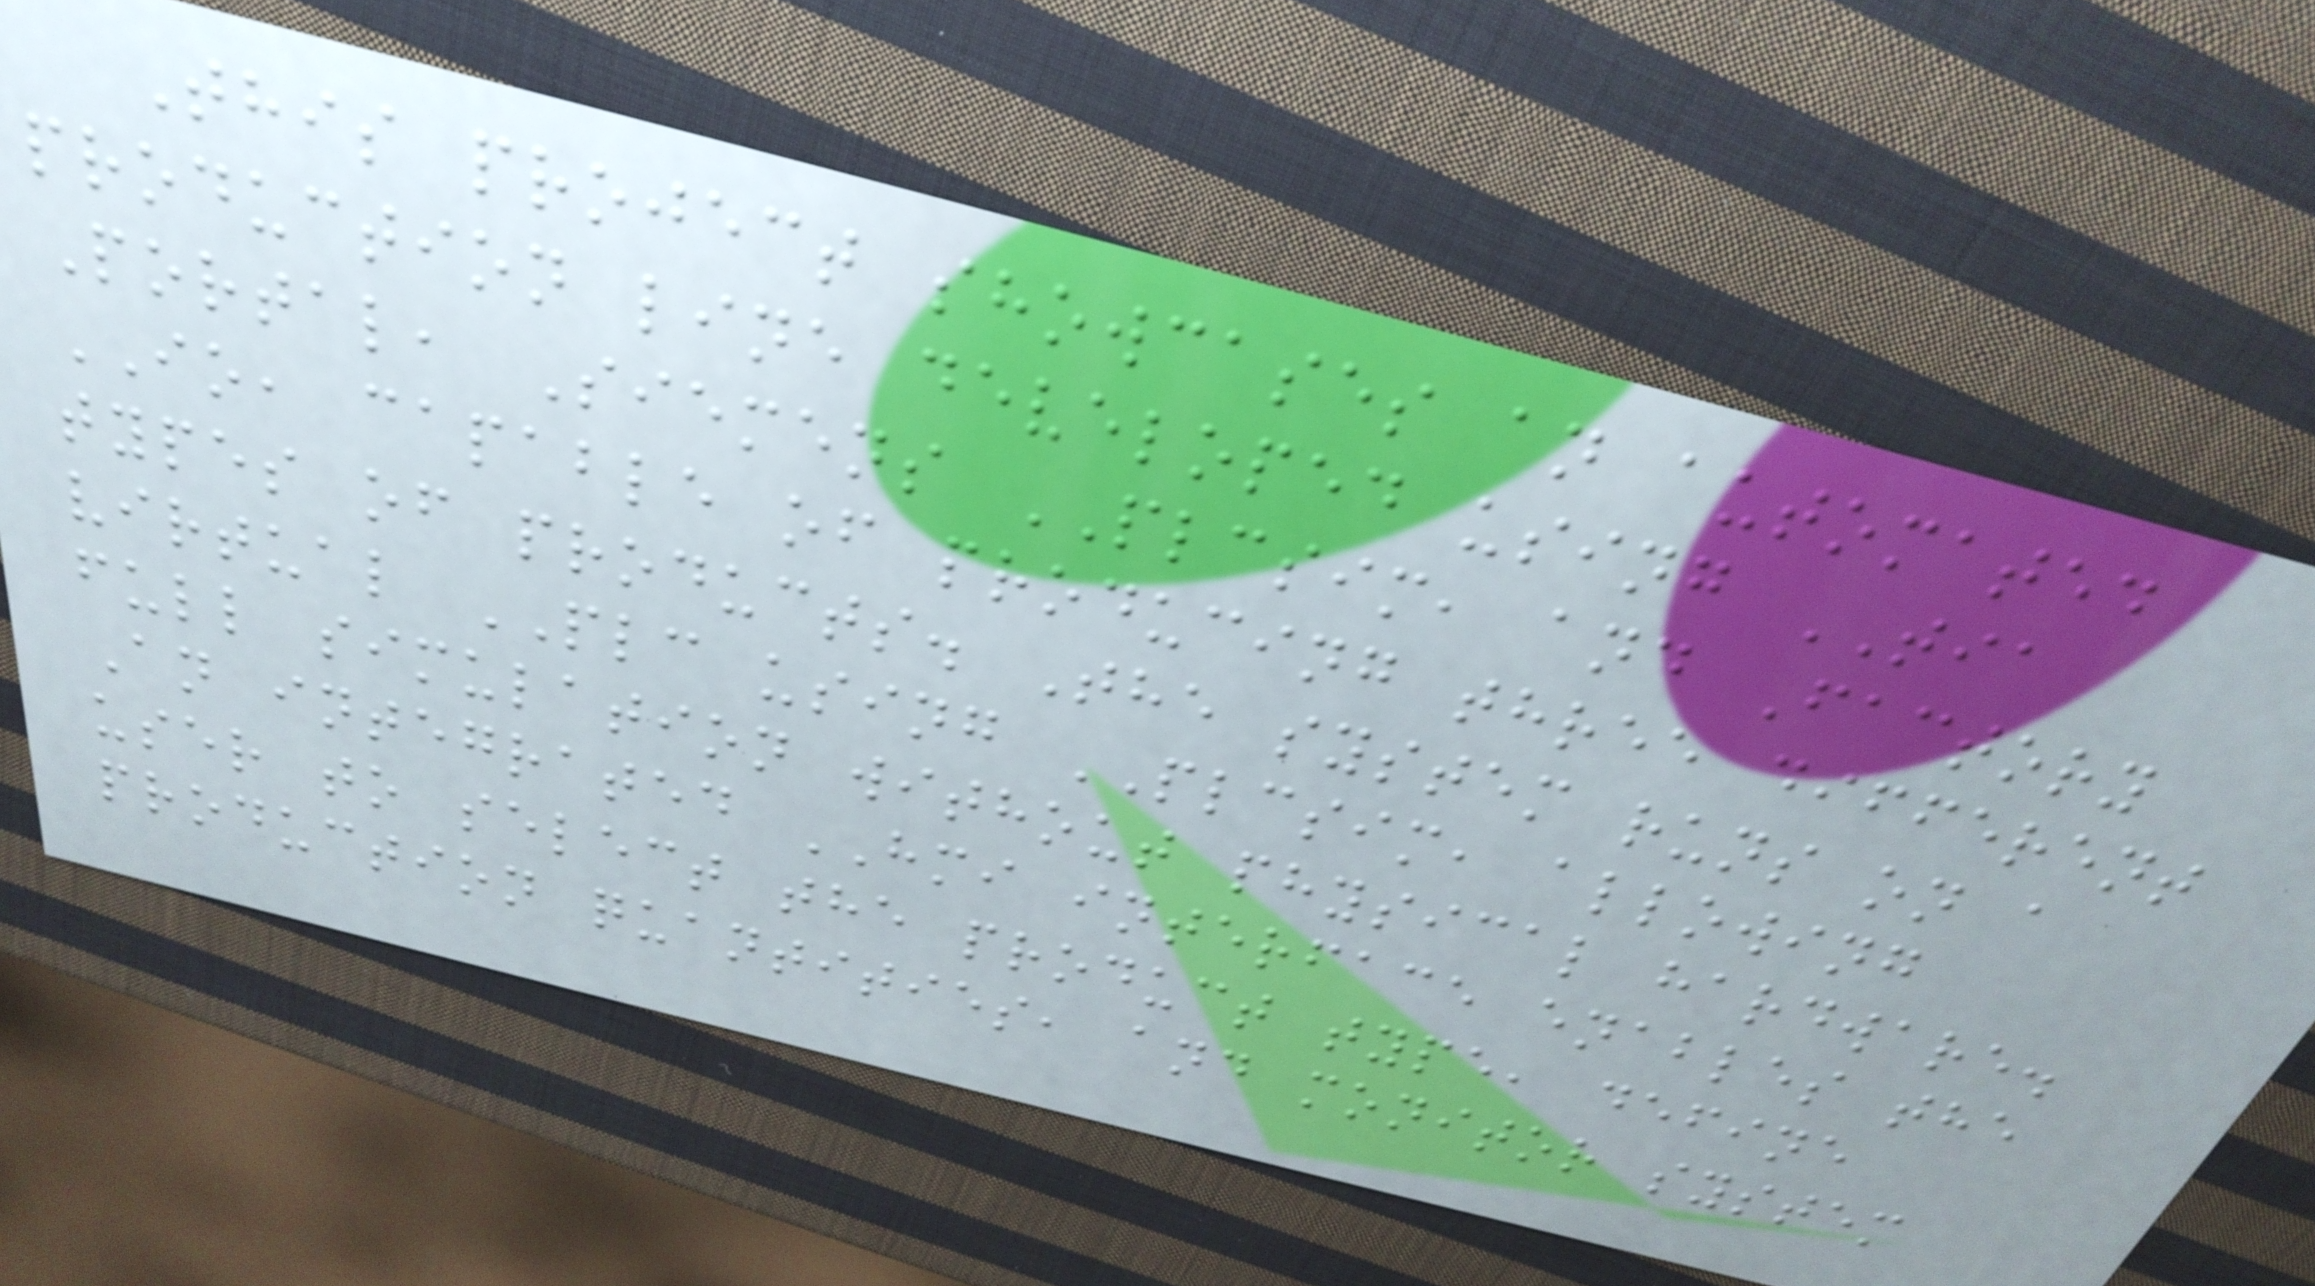This project showcases an automated
production line developed using TIA
Portal, Siemens PLCSIM, and Factory
IO, capable of producing three different
types of products. The system runs on a
virtual PLC using PLCSIM, allowing
full simulation without physical hardware.
An integrated HMI interface enables the
user to select the product type, define
production quantities, and monitor system
